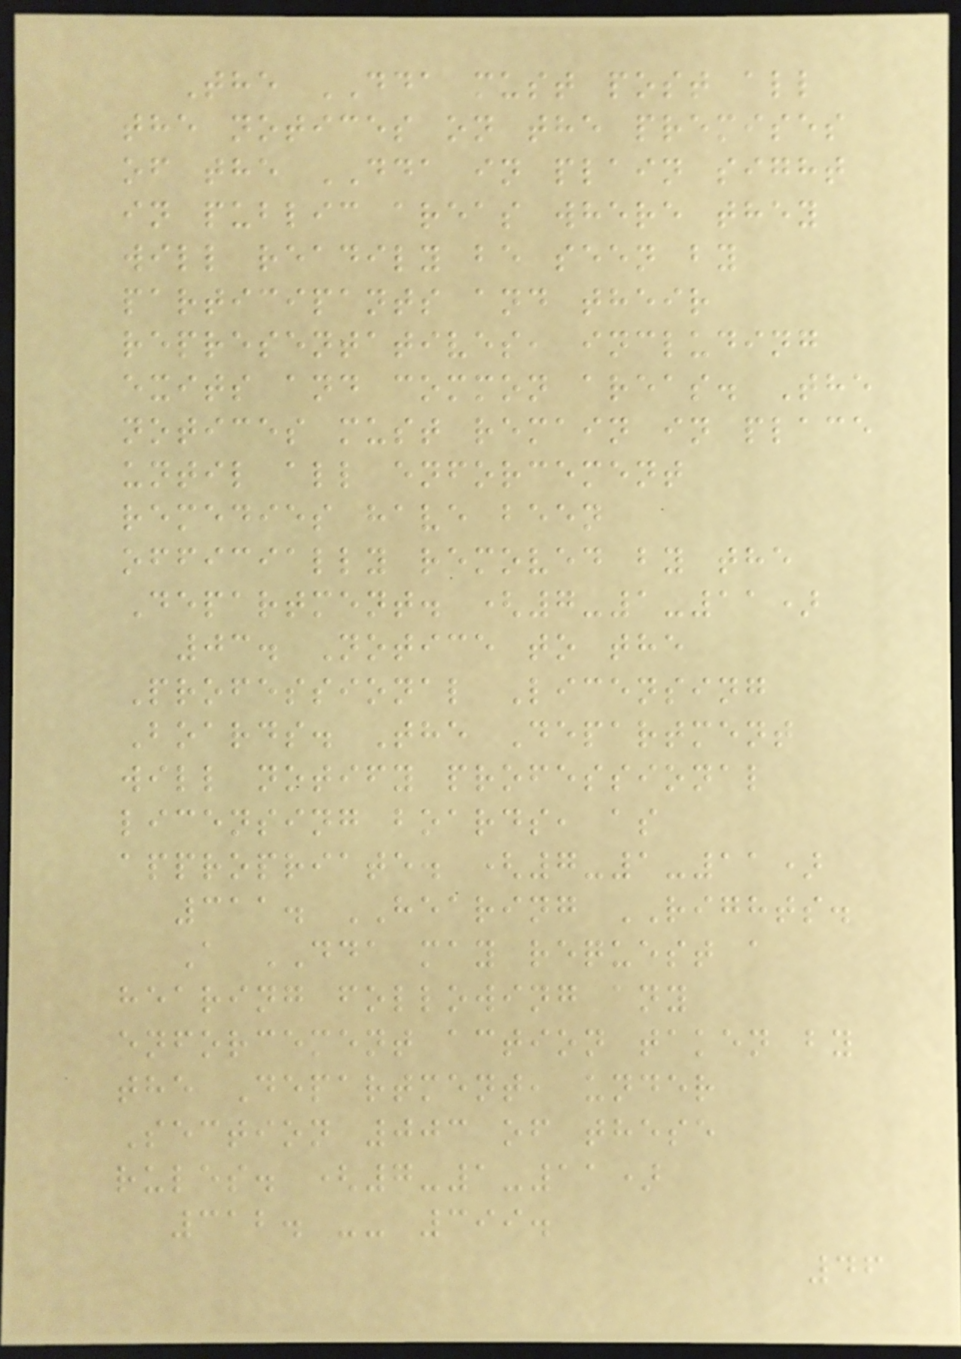The DDA must post all
the notices on the premises
of the DDA in plain sight
in public areas where they
will readily be seen by
participants and their
representatives, including
exits and common areas. The
notices must remain in place
until all enforcement
remedies have been
officially removed by the
Department. (7-1-11)
03. Notice to the
Professional Licensing
Boards. The Department
will notify professional
licensing boards, as
appropriate. (7-1-11)
311. HEARING RIGHTS.
A DDA may request a
hearing following any
enforcement action taken by
the Department, under
Section 003 of these
rules. (7-1-11)
312. -- 399.
46
